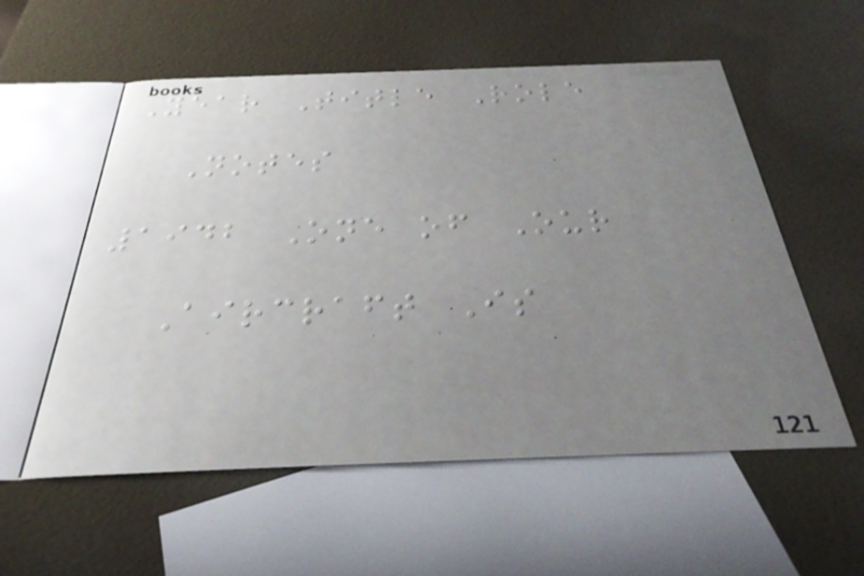Year Title Role
Notes
1942 One of Our
Aircraft Is
